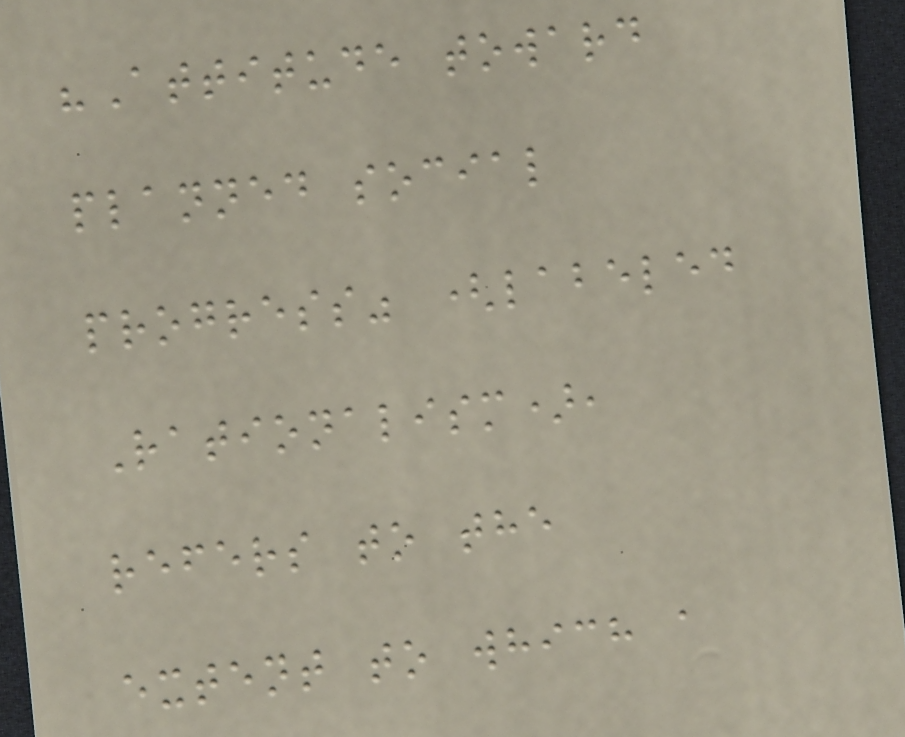"Attitude toward
planned social
progress" (labeled
Rationalism),
refers to the
extent to which a
